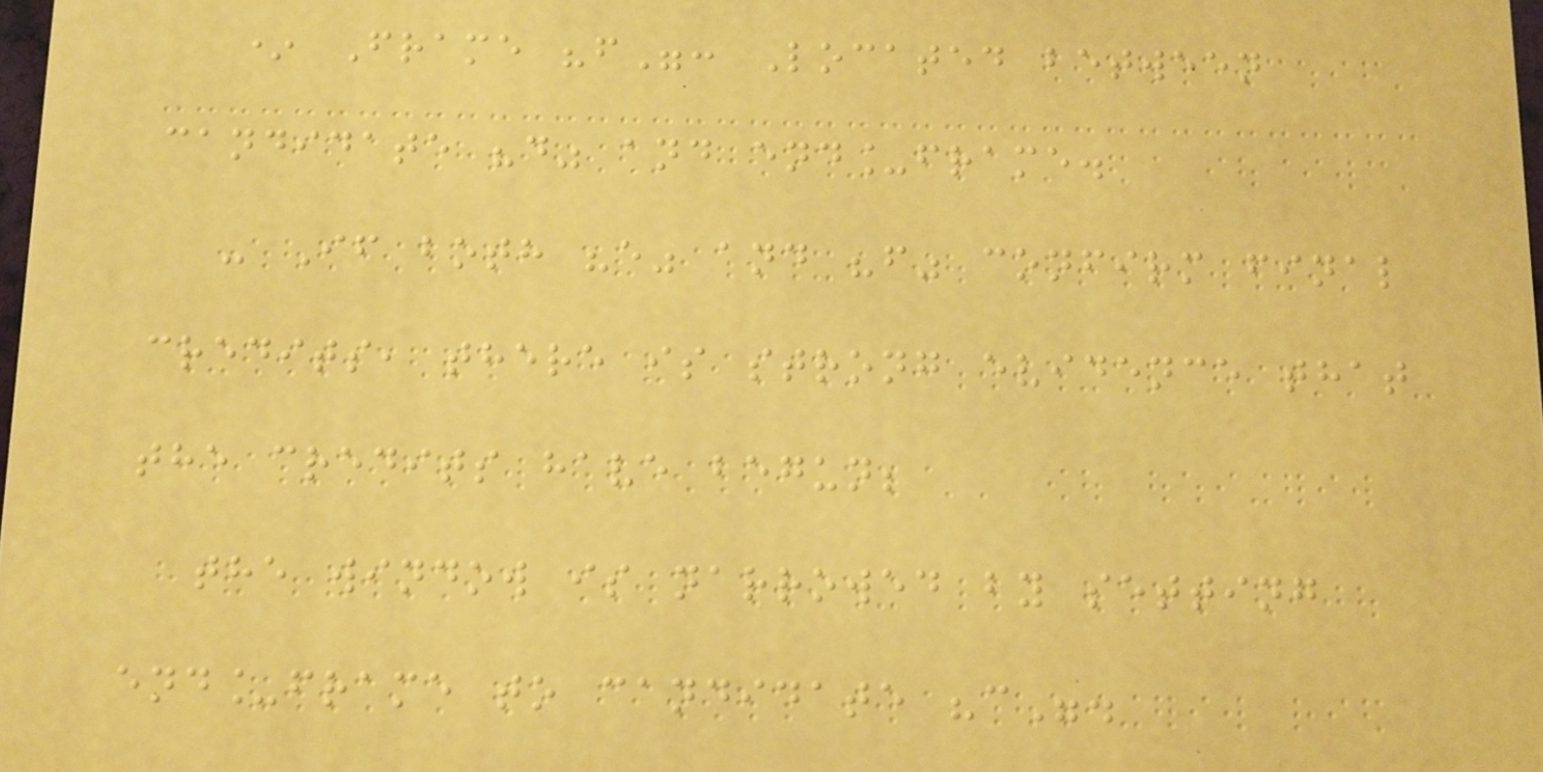* Frame "f": Located between
candidate "d" and end_frame.
- If both "e" and "f" confirm final
credits, there is strong evidence that
the credits have begun;
the window is narrowed by setting
end_frame to candidate "c".
